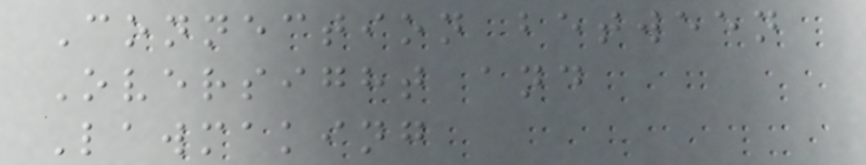Connection between
Oversight and
Lawmaking
